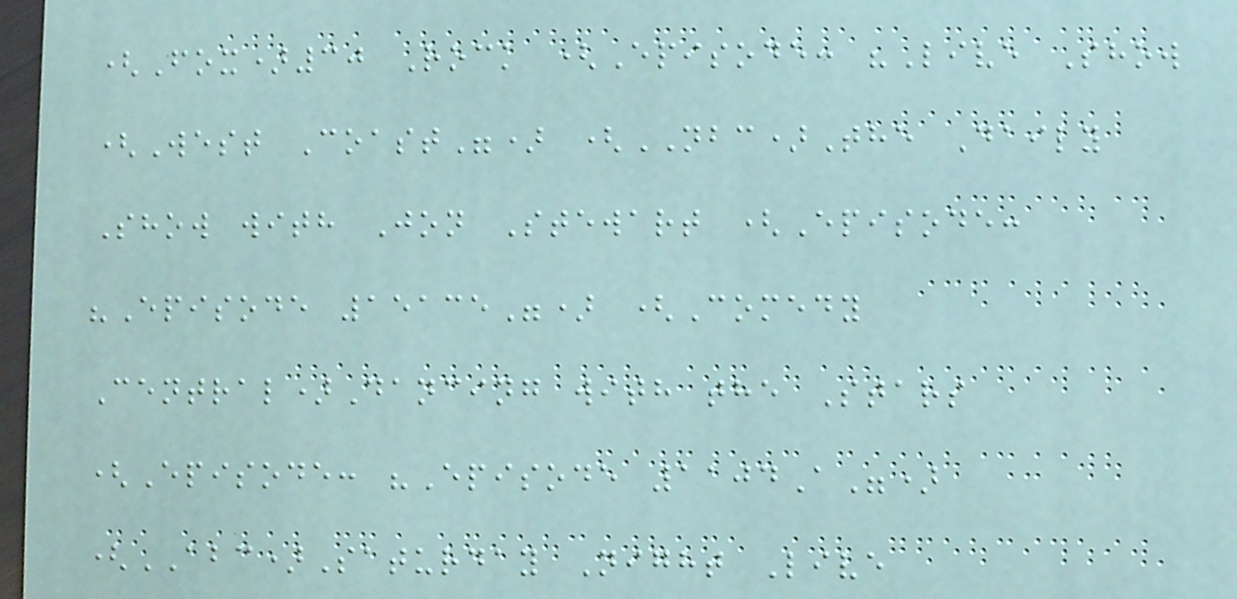(Fox)30 Rock (Episode: "Live Show
(West Coast") (NBC)The Daily
Show with Jon Stewart (Episode:
"Episode 15135") (Comedy
Central)Dancing with the Stars
(Episode: "Episode 1104A")
(ABC)Saturday Night Live
